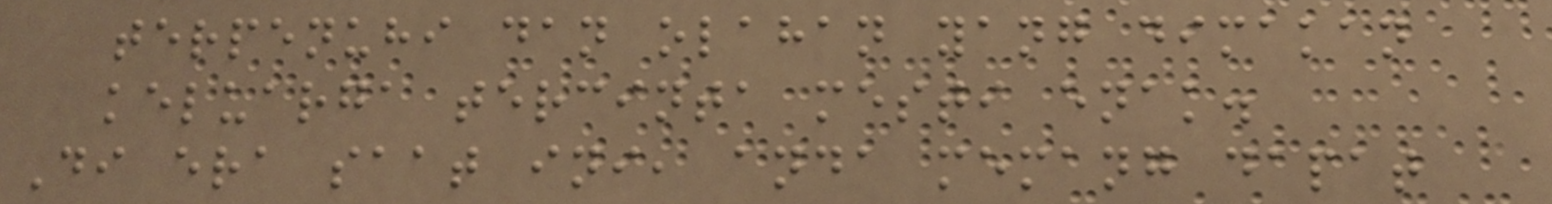terpenuhi dan olahan yang dimakan
keluarga tercinta mesti enak.
Di era saat ini, anda memang dapat
